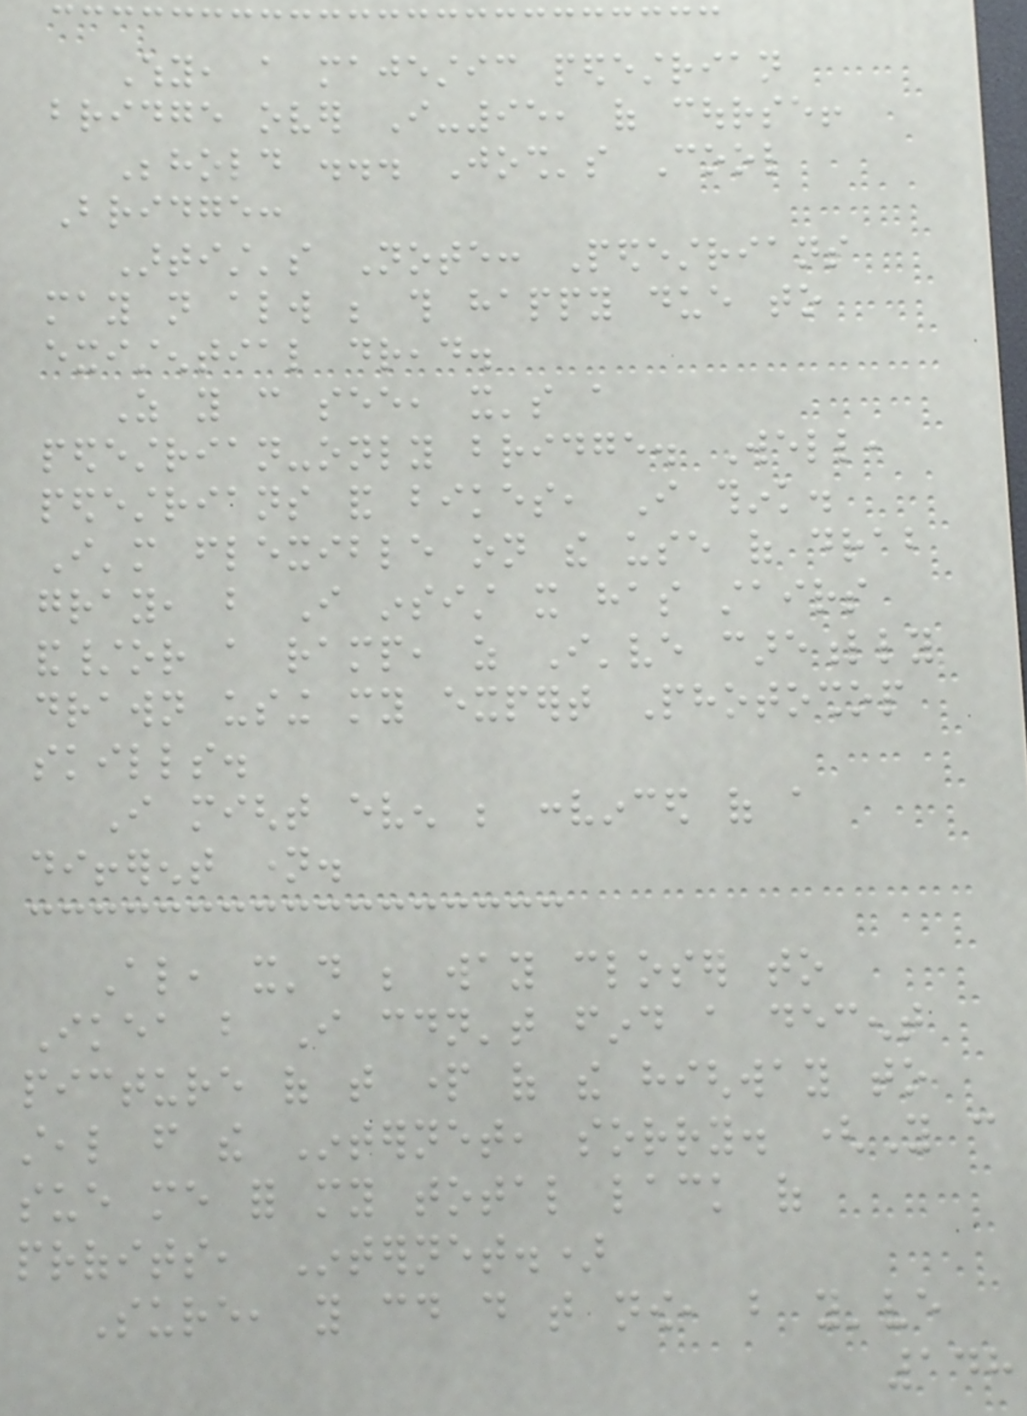Why, a majestic pedestrian
bridge over I-95, of course!
Behold ... Josh's Cool
Bridge:
Artist's Note: Pedestrians
may not always be this happy due to
existential dread.
As you can see, it's a
pedestrian-only bridge. Well,
pedestrians and bikes, I think.
I'm flexible on the use of drab
gray, but I insist it has stairs
and/or a ramp, as I've carefully
drawn using my expert Photoshop
skills.
I might even be convinced of a
different name.
Also, it'd be way closer to
Ikea but I couldn't find a decent
picture of that part of the highway to
steal from the Internet, sorry. (You can
sue me for my total lack of
profits, Internet.)
Sure, you could do that now, but you've
148
